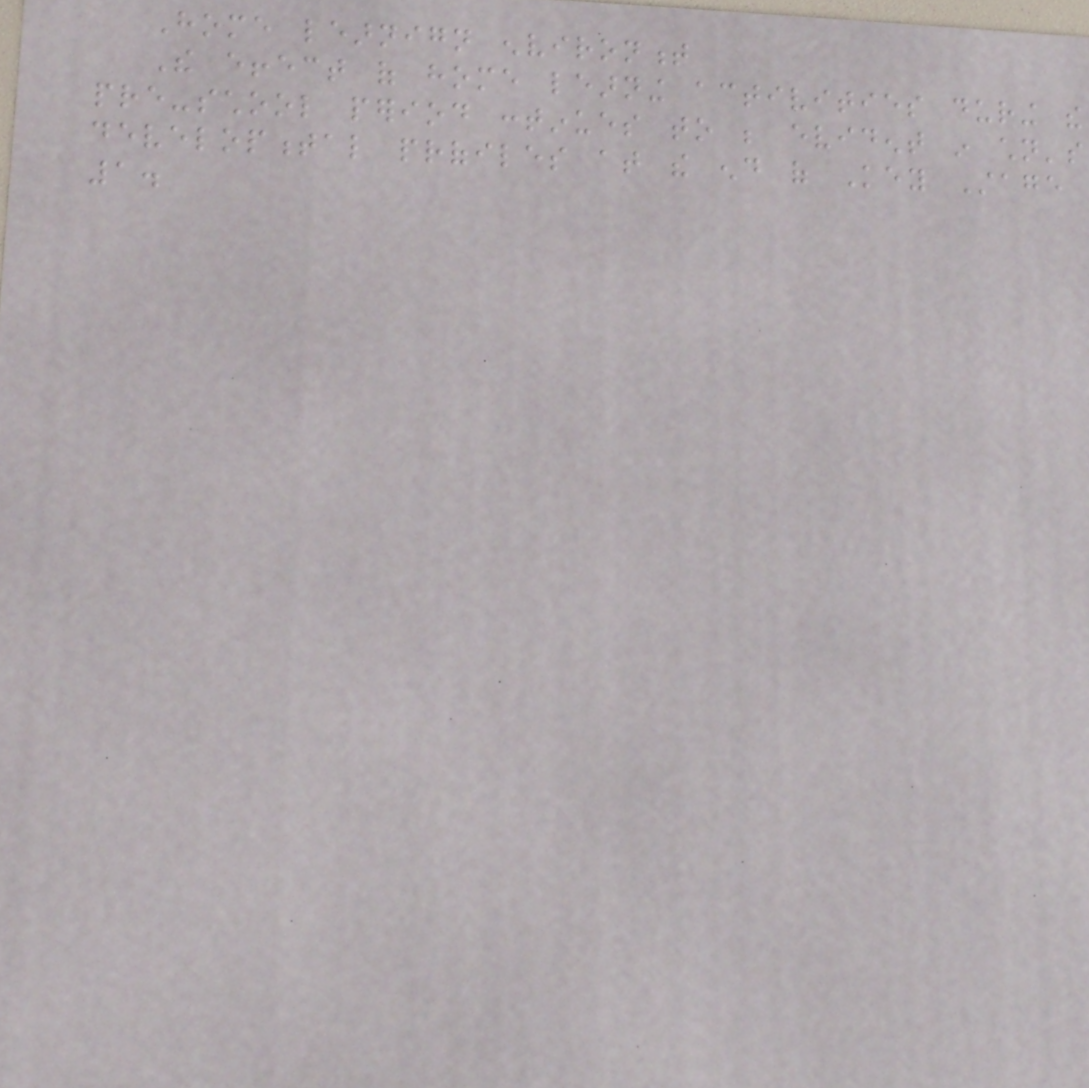Home learnign environment
The effect of home learning activities during the
pre-school period continues to be evident in children's
developmental profiles at the end of Key Stage
1.
